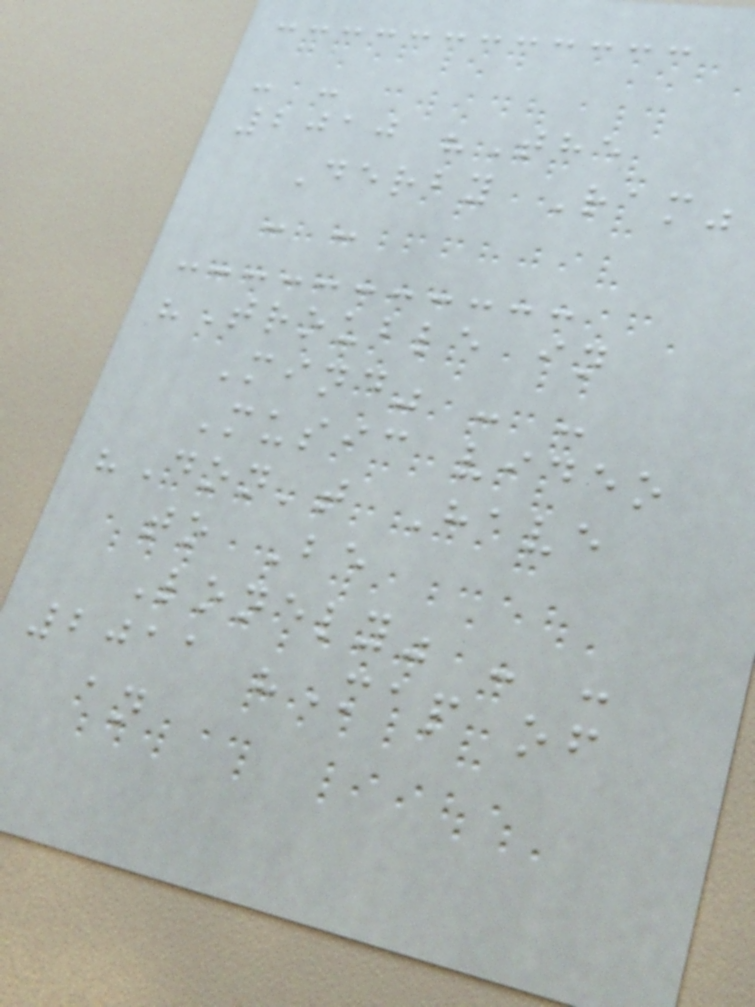- -
2010 "The
Derby Ram"
- -
"Trouble in
Mind" - -
Music video
"Don't Have
to Be
Lonely" - -
2011 "Map of
an
